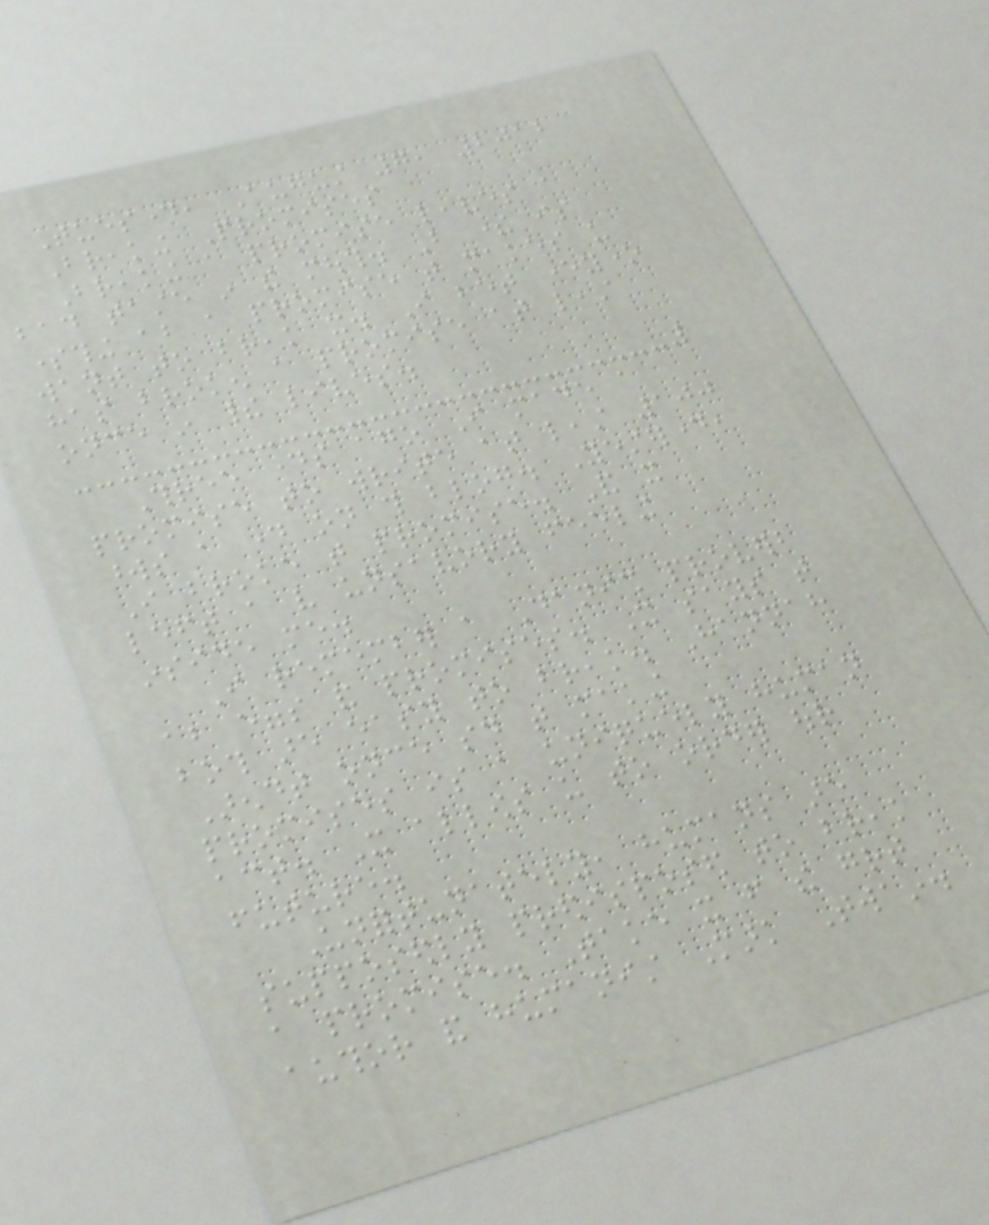Tuesday, August 7, 2012
Breaking Promises
Breaking a promise leaves a
bad taste in the mouth. But there is
something about a promise that makes us
want to break it. I bet everyone
has broken a promise at least
once in their lives.
Three days ago I made a
promise to write at least 100
words a day on this blog. Yesterday,
I broke that promise. And it
left a very unsavory feeling
inside me.
I remember a Danish proverb
about eggs and promises. It says that
both are easy to break. Hannah
Arendt once said that making
promises is a uniquely human
act. It allows us to order our
future.
Unfortunately, humans are
supposedly predisposed to break
a promise. Take it from the great
author and humanist Mark Twain.
